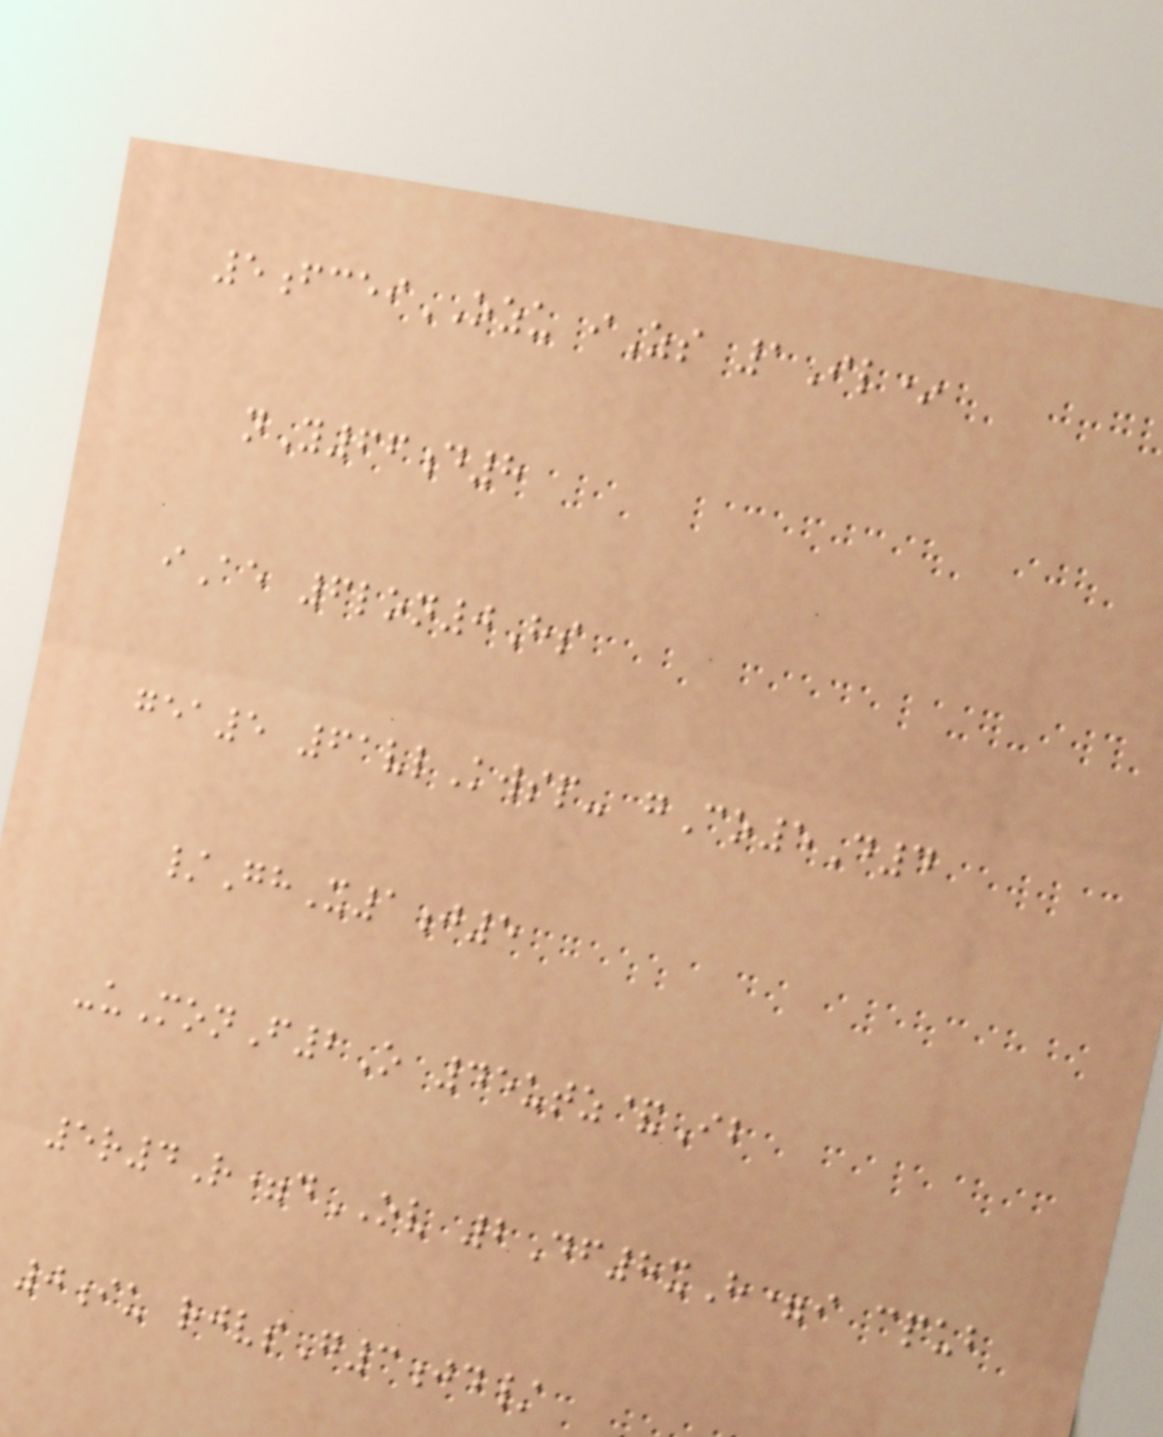5fceiOZU iZs 1Il*
nY66d8
iAe 6lon0Hs
gea5 61vlKwsp- gCo5D4
/GhX1j5
-uMonF2O 45utz&Ib
5r4R=dOV 2Df8xH=i cpub
0iu rjvsG3jd/
